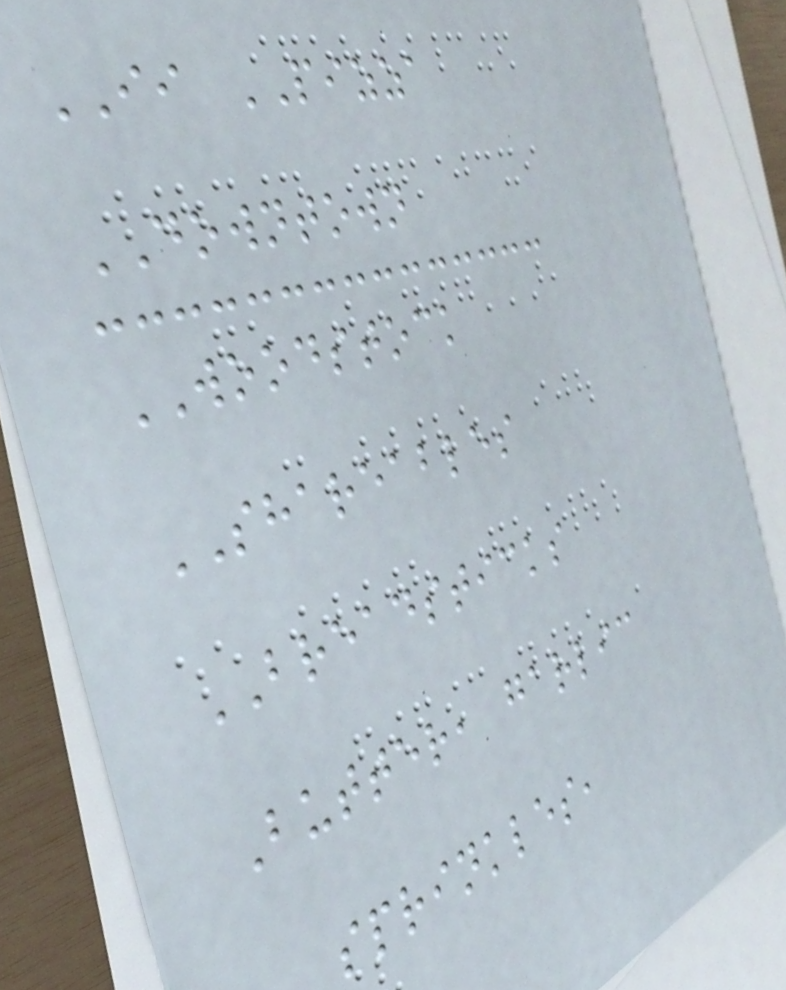II PIZZA
DOWNTOWN
WOODSTOCK
SHAREABLES
BREADSTICKS
Butter, garlic
sprinkles,
